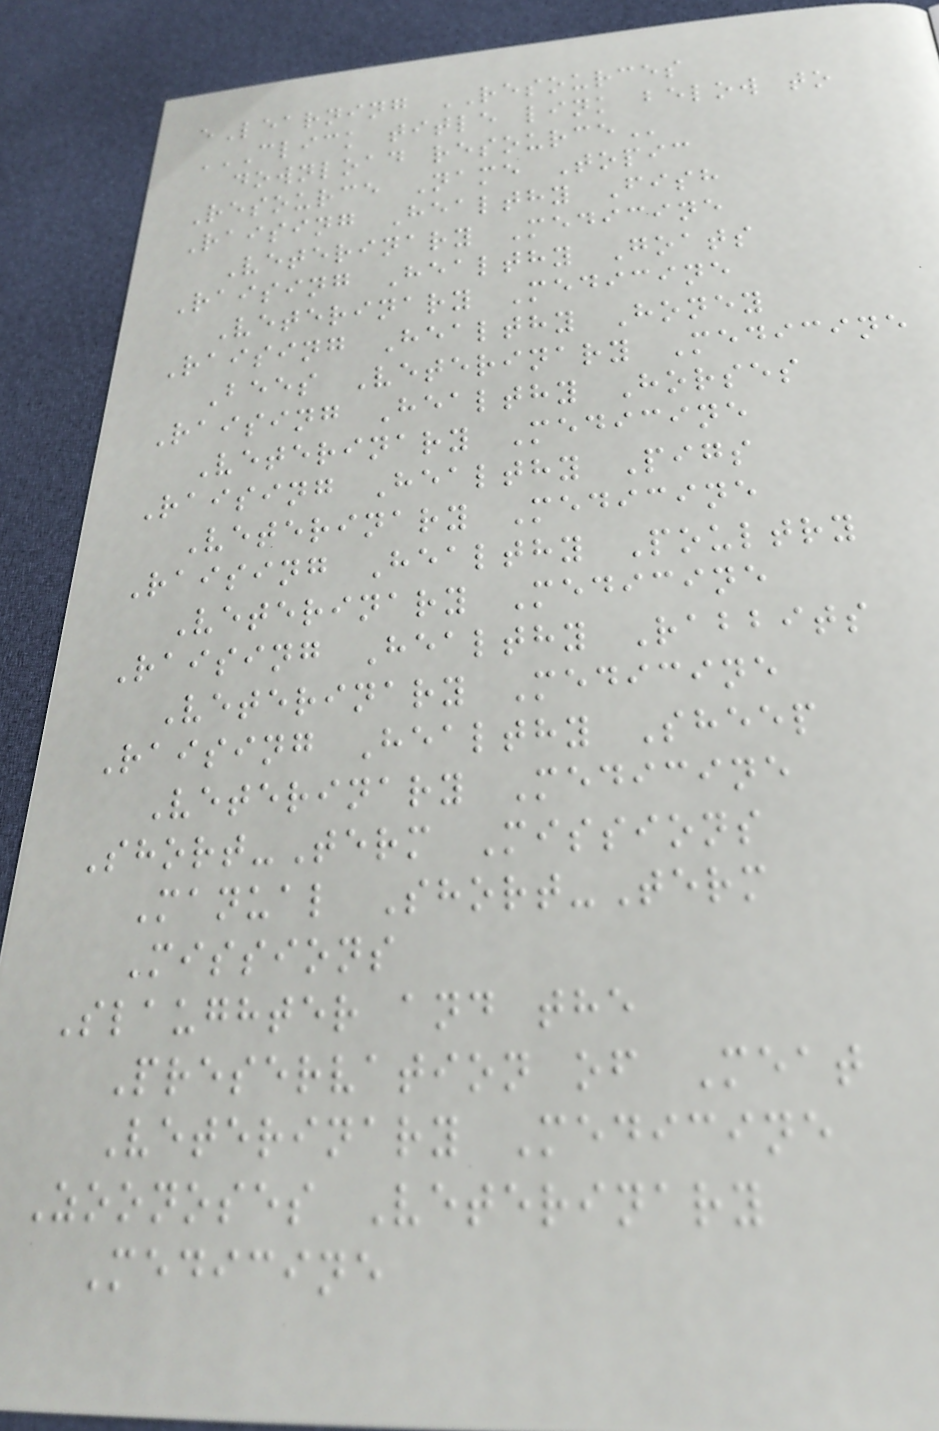eLearning RESOURCES
CLICK TITLE LINK BELOW TO
DOWNLOAD RESOURCE
Resource Name Topic
Raising Healthy Fish
Veterinary Medicine
Raising Healthy Goats
Veterinary Medicine
Raising Healthy Honey
Bees Veterinary Medicine
Raising Healthy Horses
Veterinary Medicine
Raising Healthy Pigs
Veterinary Medicine
Raising Healthy Poultry
Veterinary Medicine
Raising Healthy Rabbits
Veterinary Medicine
Raising Healthy Sheep
Veterinary Medicine
Short-Term Missions
Manual Short-Term
Missions
Slaughter and the
Preservation of Meat
Veterinary Medicine
Zoonoses Veterinary
Medicine
